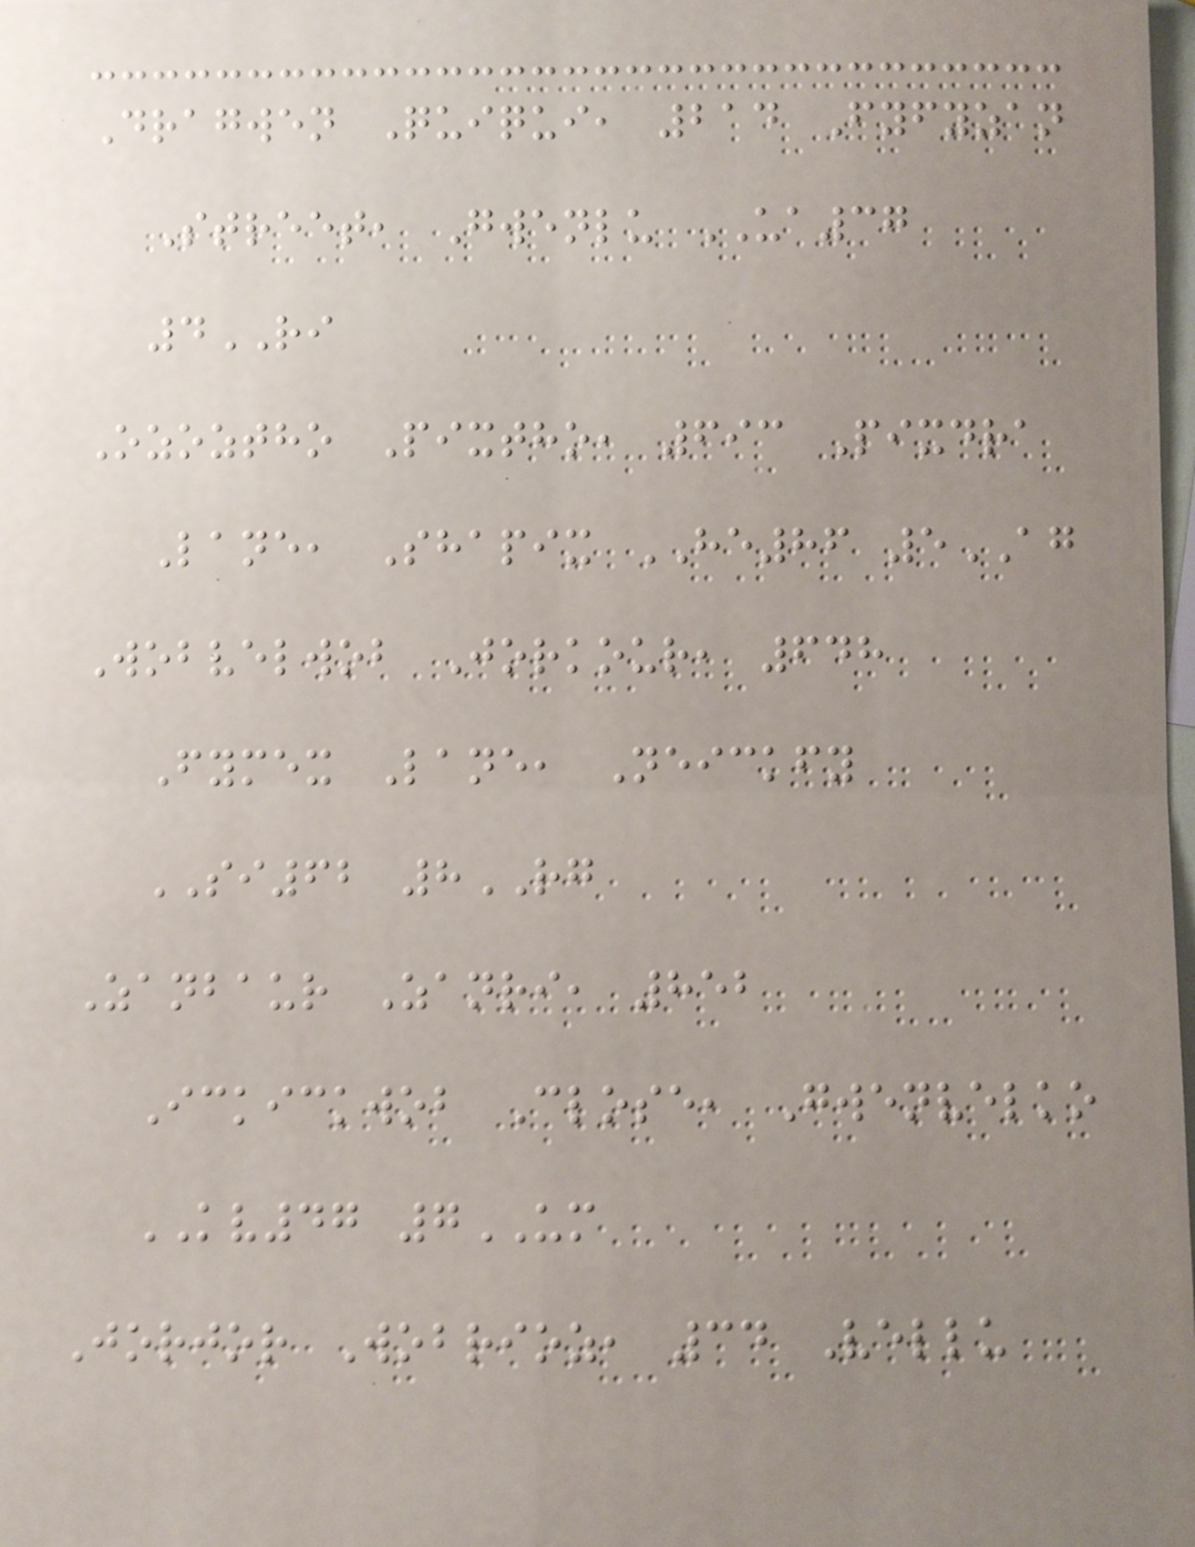Dragwen Quiqui, 214 Fyfyzan
Street, Gwenlu UA37
4RI
Ozoztho Pixtho, 693 Pixdra
Lane, Shapix HE86 5AG
Wobvelwob Jorkour, 648
Fymex Lane, Neickfy
SI62 8RG
Zanbaur Zanri, 852
Ickickwob Close, Gwenvelko
KV47 7UM
Jorjor Wobrioz, 34 Vellu
